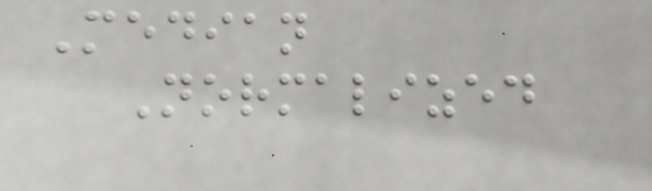Median
Normalized
